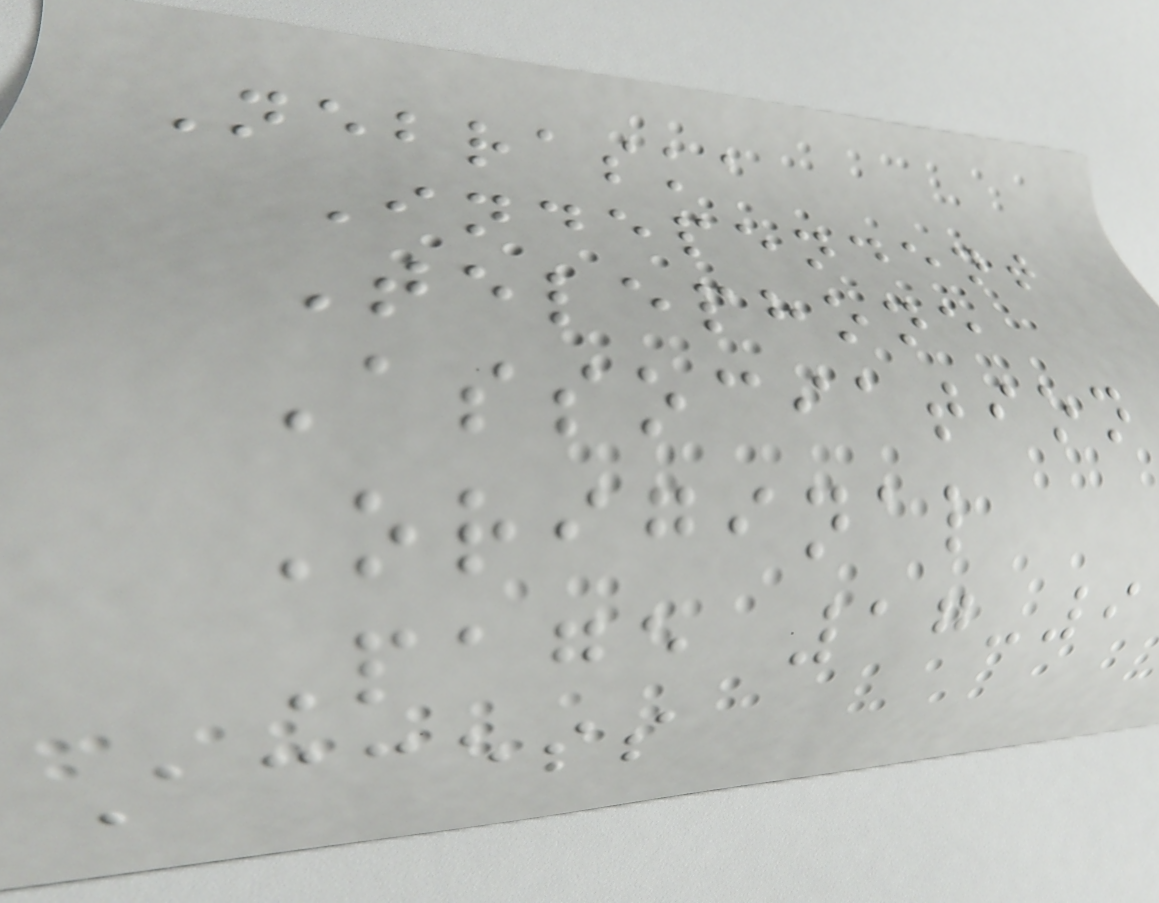Nebraska
Independent
Telephone
Association
Original
Page 17-9
Access
